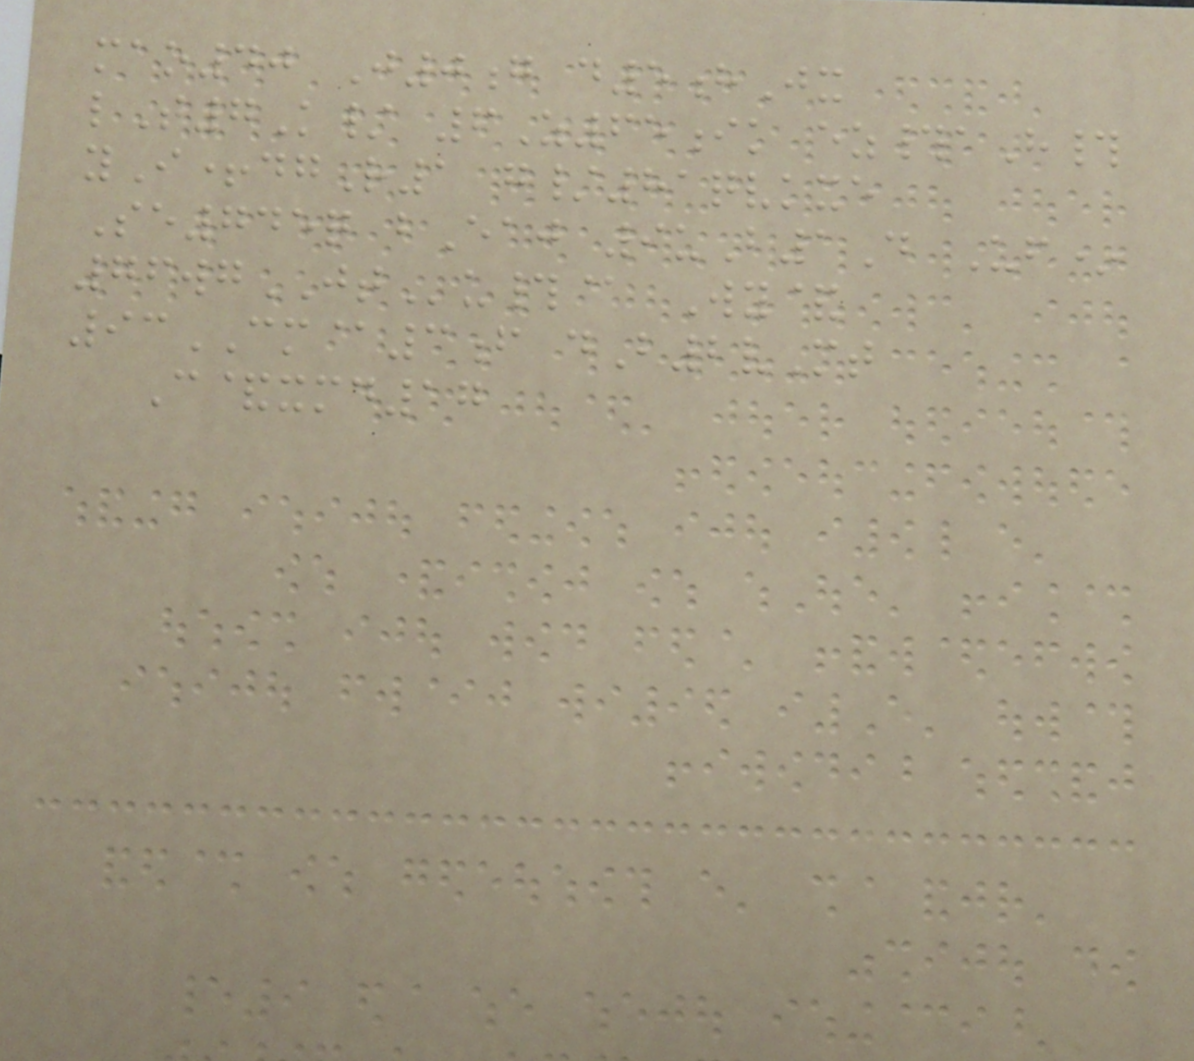mao40 J0g d5hJx
lT7K/ 6Z65ik ez#aH#
yI+dgR1 g/81qvkxe
Se745q bEaj 9uB1D Uf*
76wgJTu#@ Wy&
93CM@3f dB2vMt
C&xmd17
